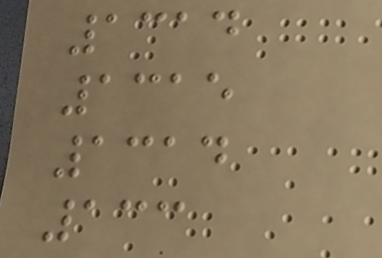1314
1315
1314
133
